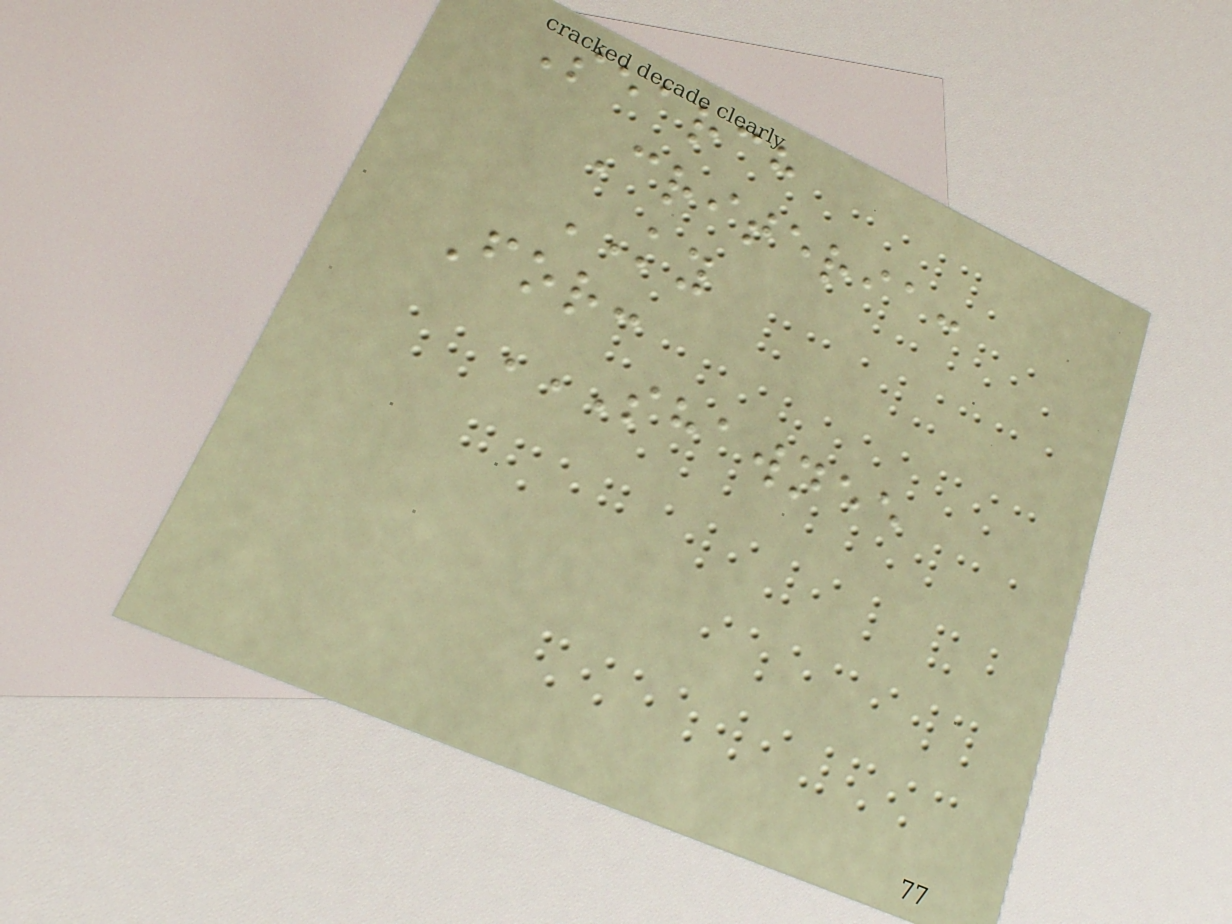Search
Criteria:
KY
For:
SHAWNEE
